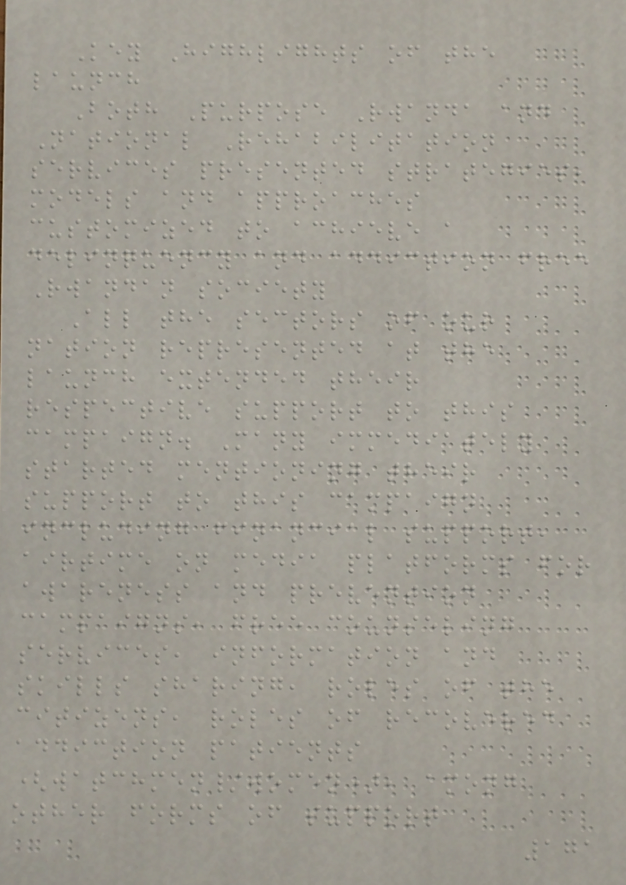Key Highlights of the
launch
Both Purpose Rwanda and
National Rehabilitation
services presented strategies,
models and approaches
customized to achieve a
delinquency and addiction free
Rwandan society
All the sectors of our
nation represented at the
launch extended their
respective support to this
campaign. Many immediately
started mentioning their
support to this campaign
including financial support,
airtime on media platforms for
awareness and prevention
campaigns, free counseling
services, information and
skills sharing, roles of the
citizens, roles of recovered
addiction patients
(watchmen/women), among
other forms of support
171
